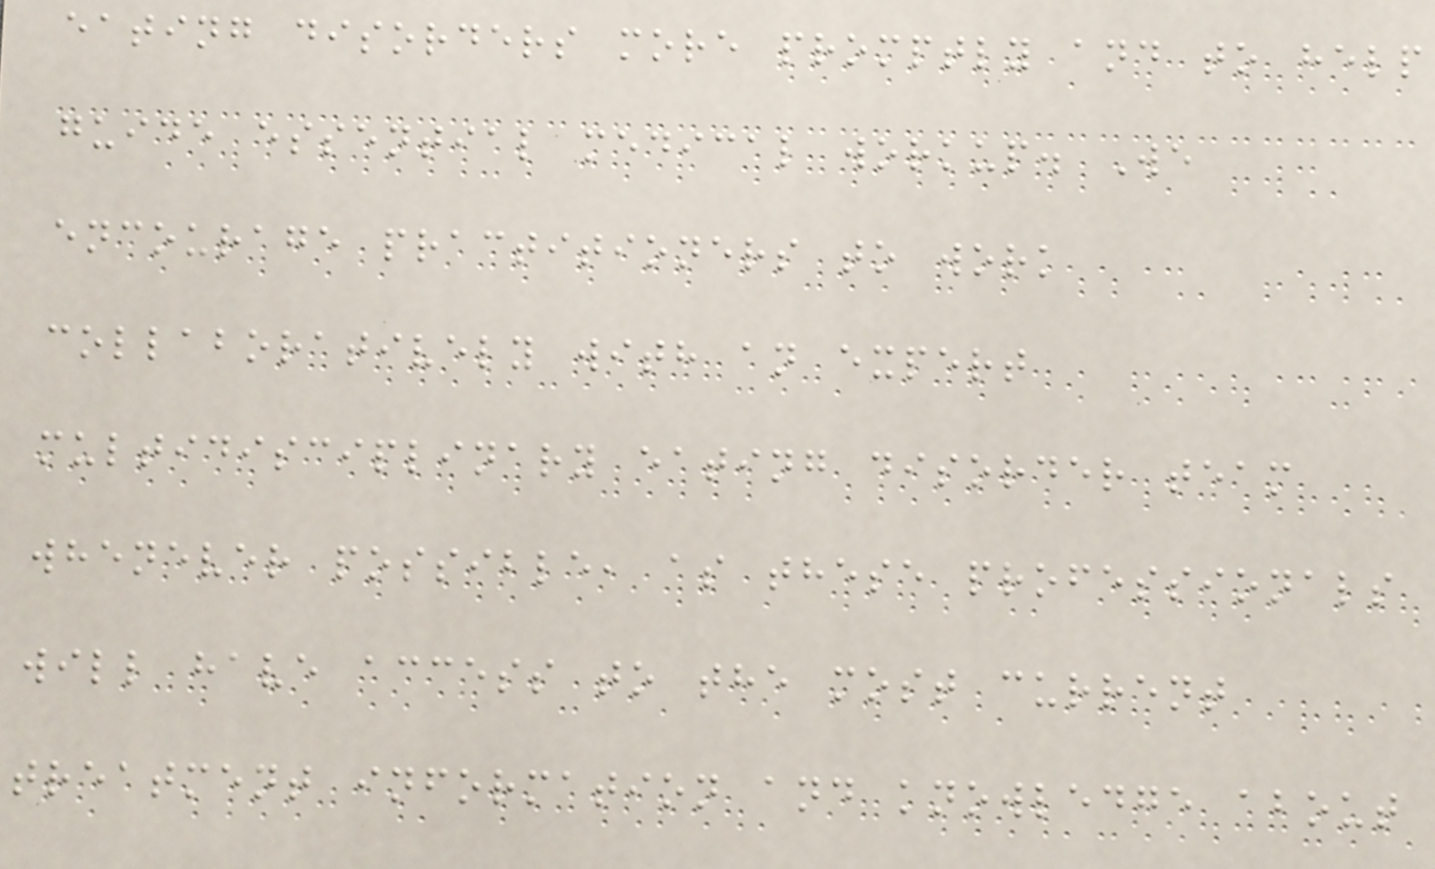eating disorders more promptly and to help
guide essential medical workup. We
encourage practitioners to work
collaboratively with an expert
multidisciplinary eating disorder team
whenever possible, as these professionals
will have access to the most current
treatment information and knowledge about
